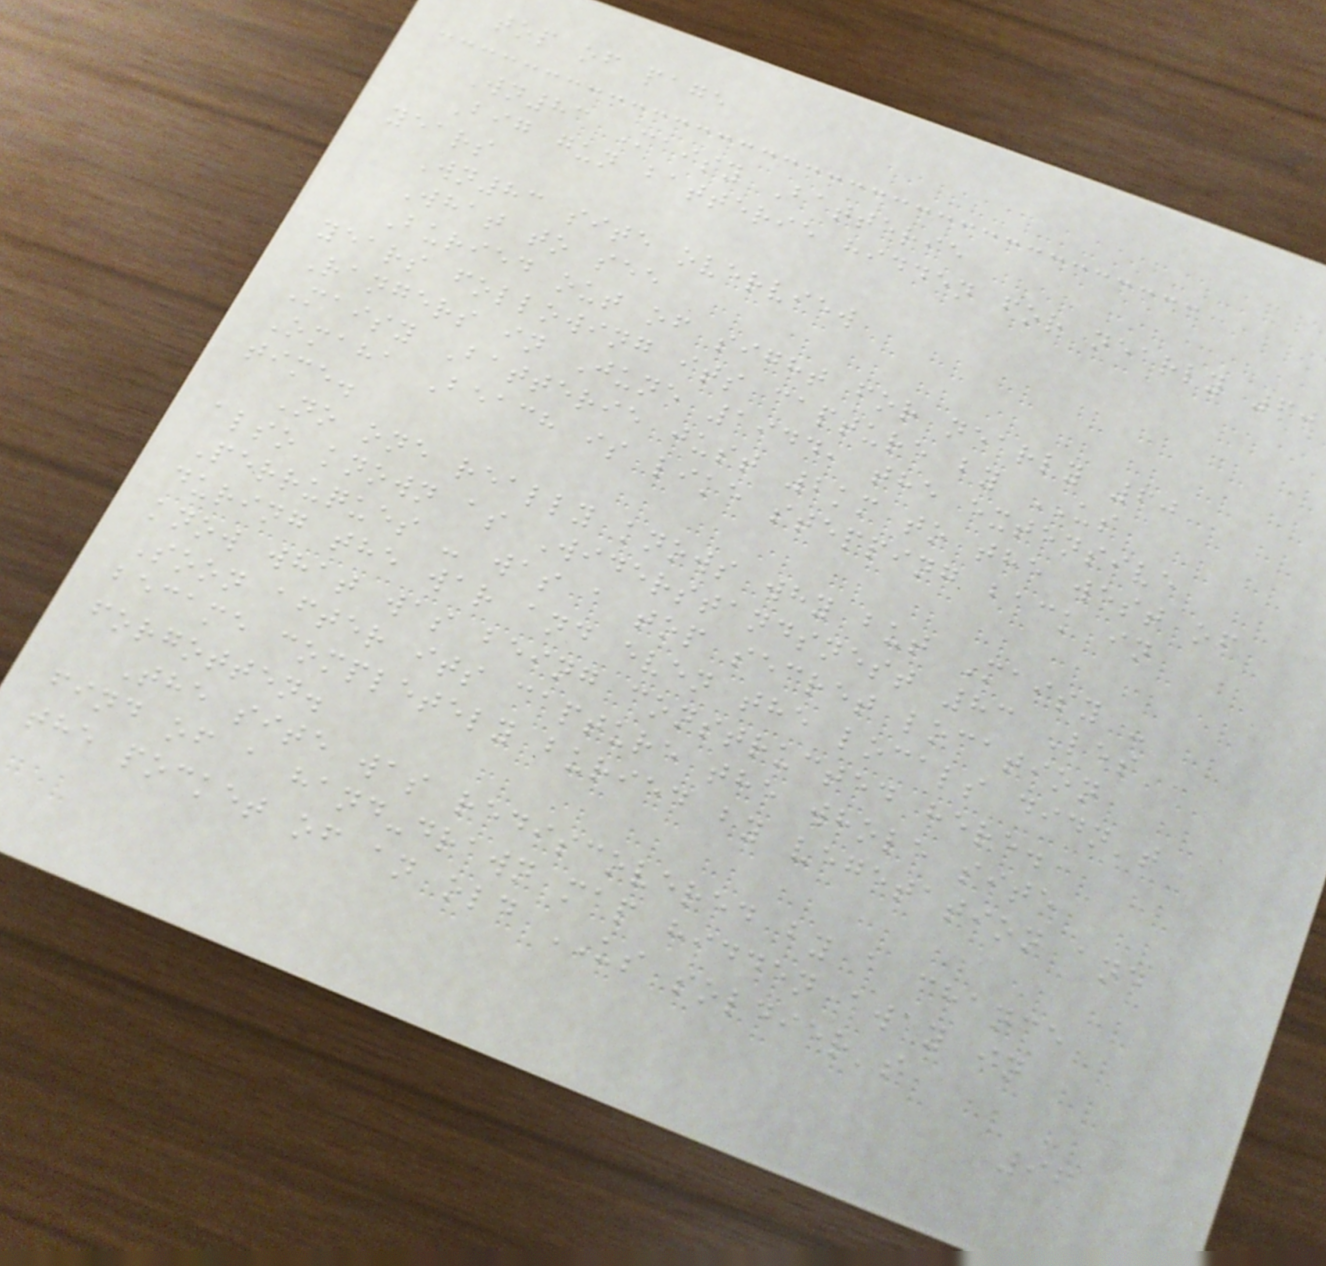top of page
Wn83 Maisy Batterie
Big gun batterie hidden for nearly 60
years
Wn83 site overview
What to see
Buried out of sight for nearly 60
years following its capture by US
Rangers in June 1944, the extensive
Maisy Batterie just 2km to the west of
Omaha Beach is like stepping back in
time.
No one really knows why but Maisy -
also known as Widerstandsnest 83 Les
Perruques - was a top secret location
during the war and even the locals didn't
know what was being constructed here.
Soon after its capture the whole site
became completely buried by vegetation and
forgotten.
The site was rediscovered by a chance
find of a hand-drawn map hidden away in
the pocket of an old US soldier's
96
